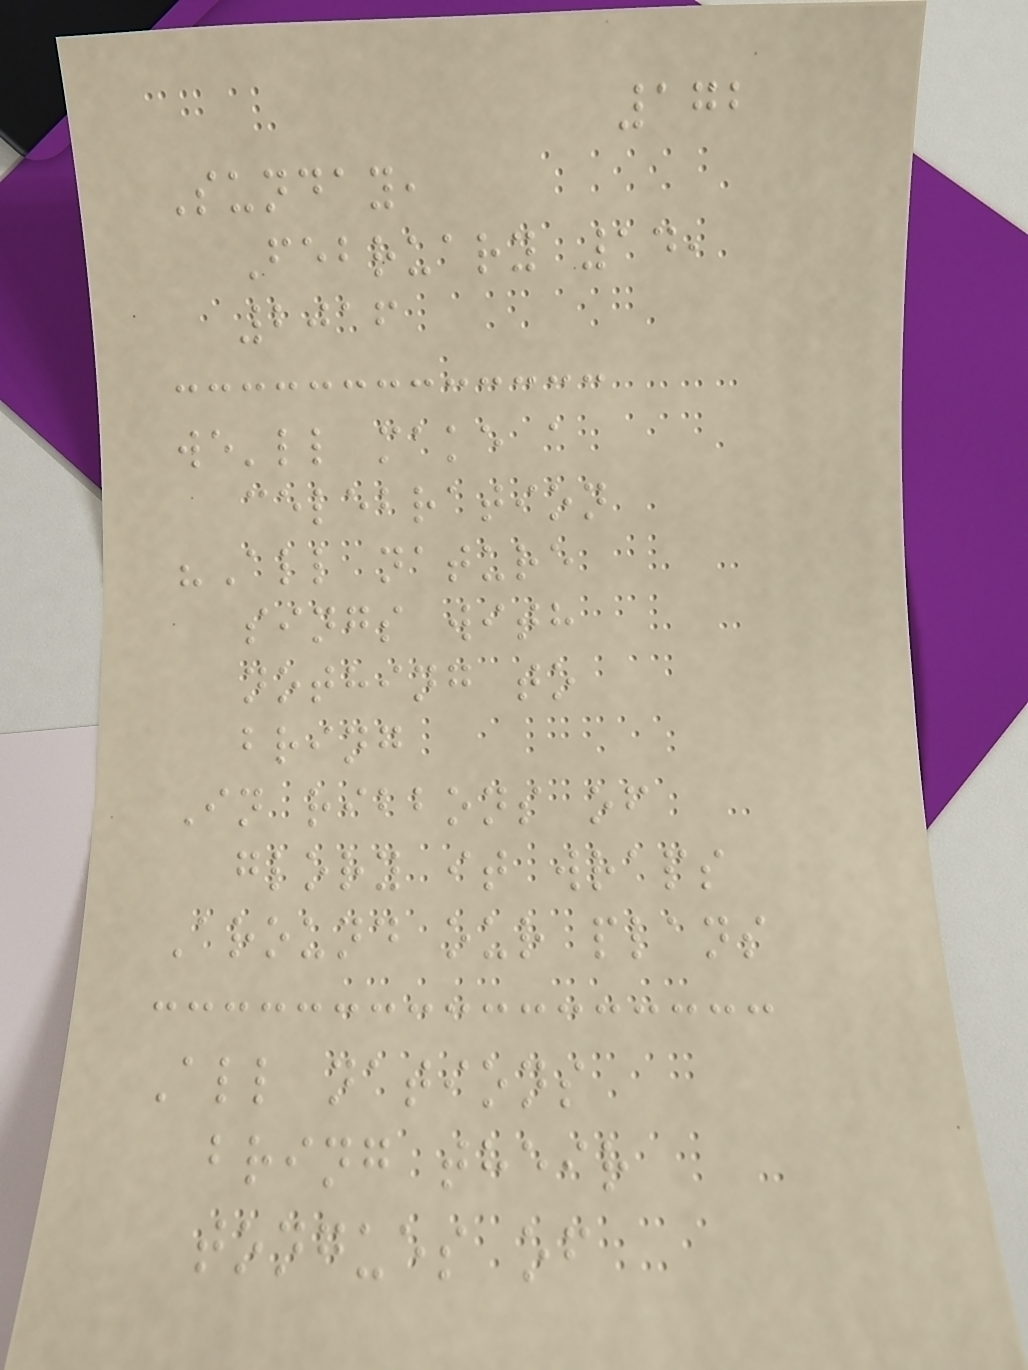172
Sunday,
February 14,
2016
we'll make a
celebration
"All nature
sings with
nothing to
bring
In ribbons of
glory it wraps
Around our plans
All nations
bring their
tongues of
